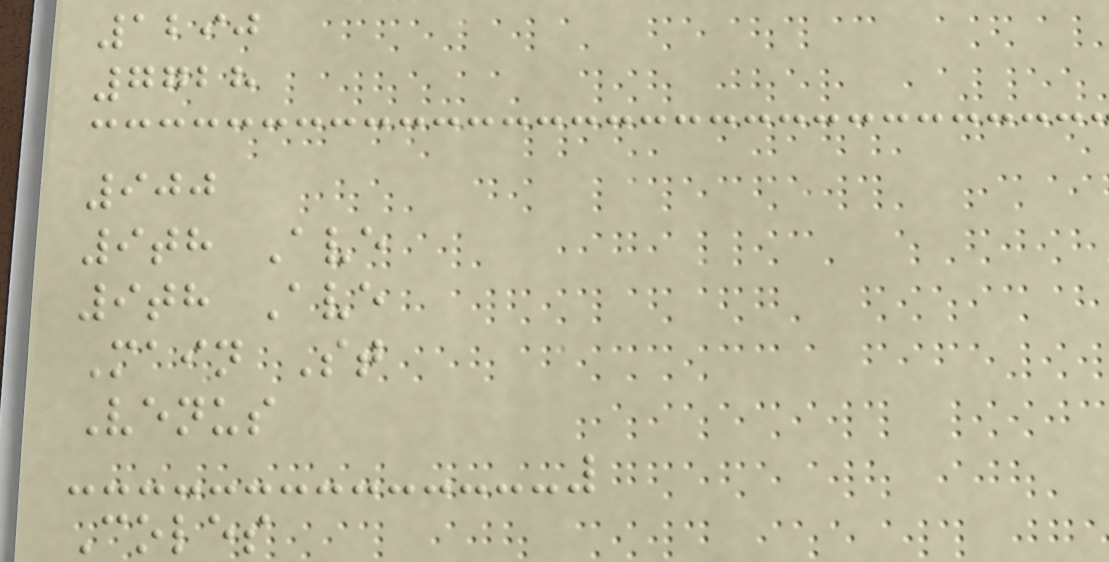1290
7728
900
9th Ave
9th Ave
Main St
Venus
Coles
